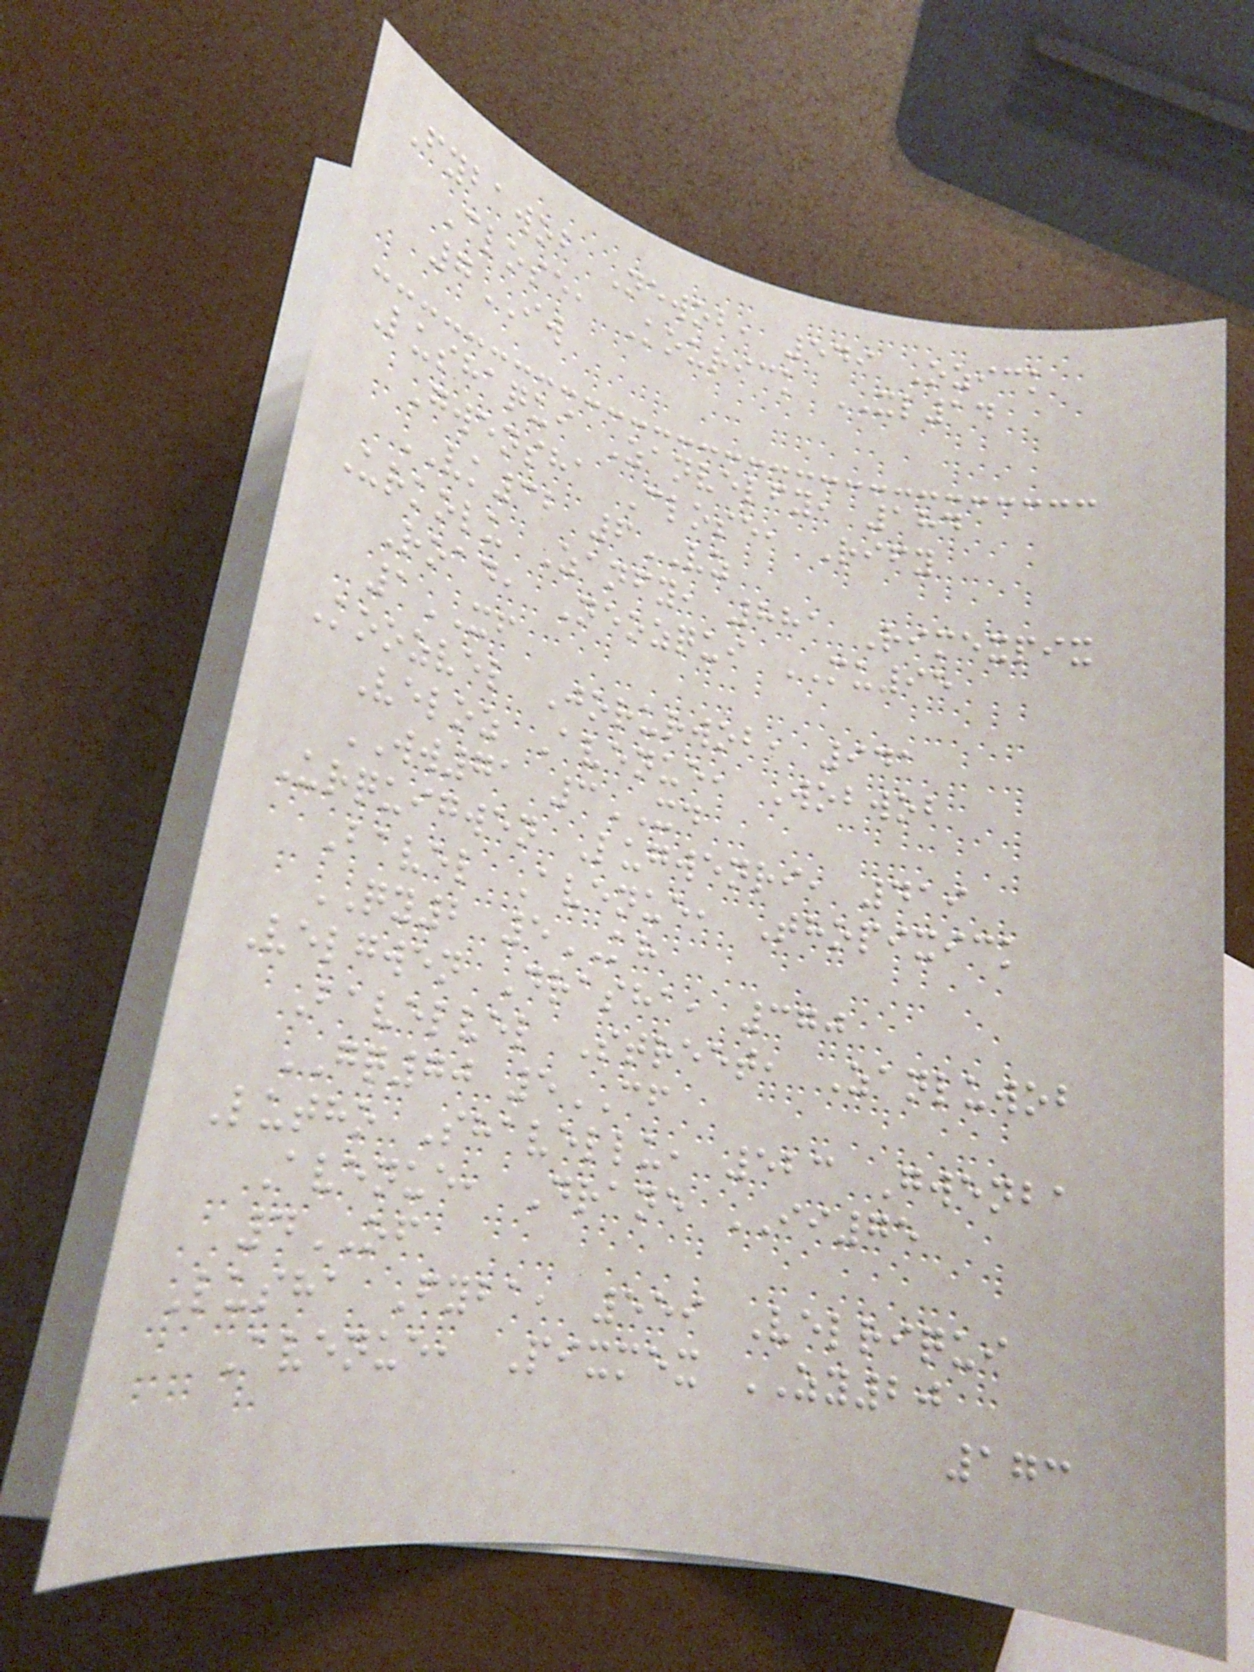Fybawob Newob, 549 Ozick
Close, Kourick XL14
7IW
Lushaqui Zanvelfy, 184
Gwensha Close, Rify
VK32 6VZ
Urkolu Zanfy, 881 Rimexpix
Road, Neozqui MU95
1XF
Koozvel Jorurwob, 941
Veloz Avenue, Wobwob
WW71 3XD
Urquigwen Lugwenri, 419
Bavel Avenue, Thopixick
QY2 5KH
Velgwen Drasha, 370
Bavelvel Street, Zanluwob
GQ70 5CF
Lutho Shavellu, 523 Gwenba
Avenue, Drane II75
4OF
Lusha Fyba, 559 Velriqui
Avenue, Pixmex ZY20
173
